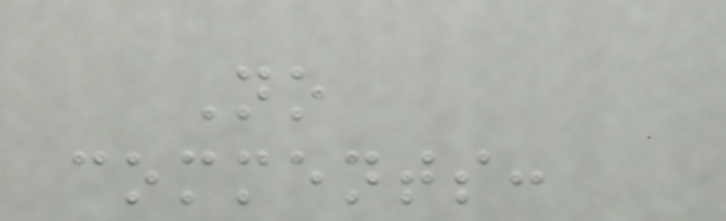No
comments:
